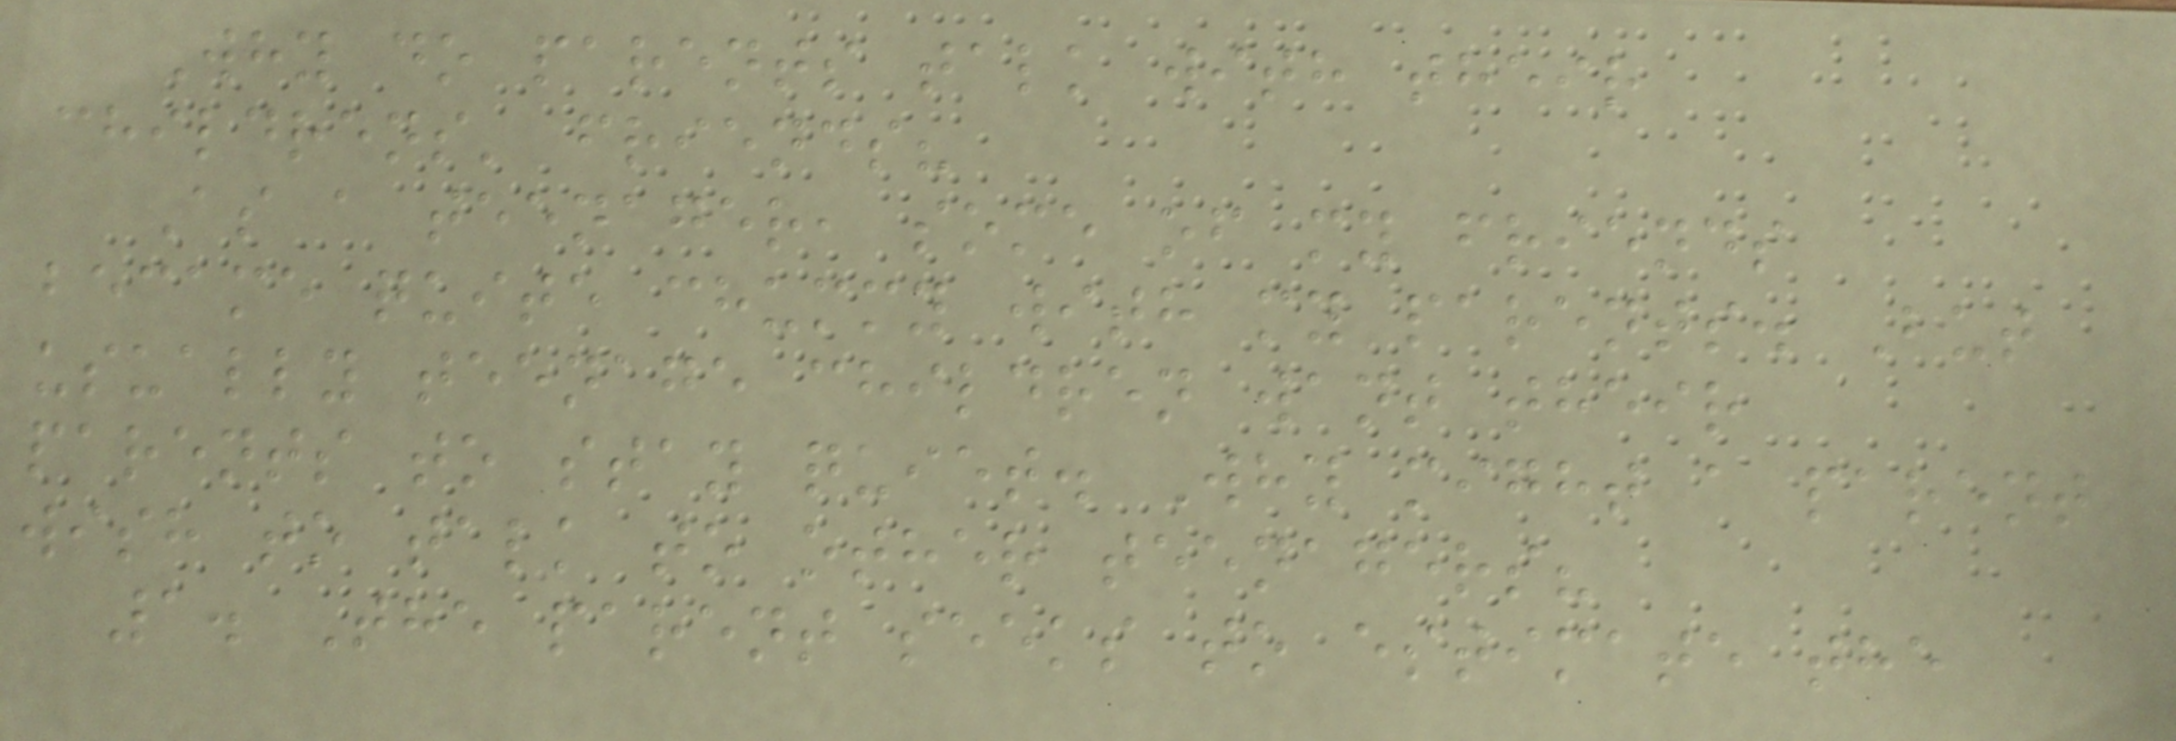Why do parents talk with their
childrens' friends?
As a teenager, some of my friends
became quite chummy with my parents. But
usually teenage children want their
parents to stay quiet. Why might a parent
wish to talk to other teenagers?
1. The parent seeks to estimate the
